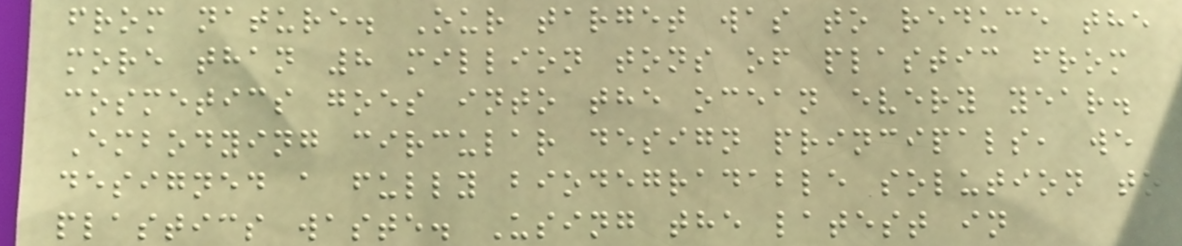from nature. Our target was to reduce the
more than 8 million tons of plastic from
cosmetics goes into the ocean every year.
Embodying circular design principals, we
designed a fully biodegradable solution to
plastics waste. Using the latest in
